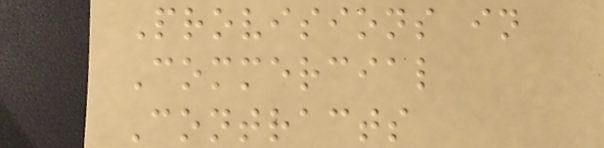Provisions in
Commercial
Contracts
